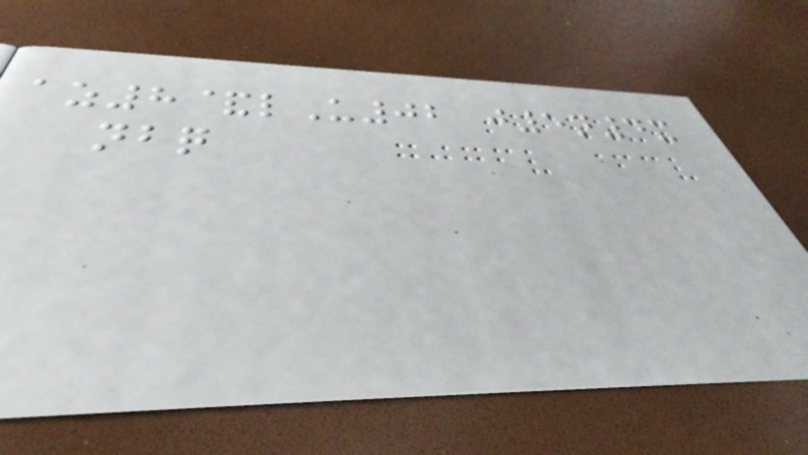az8&lU02 j5n4x
nbq
